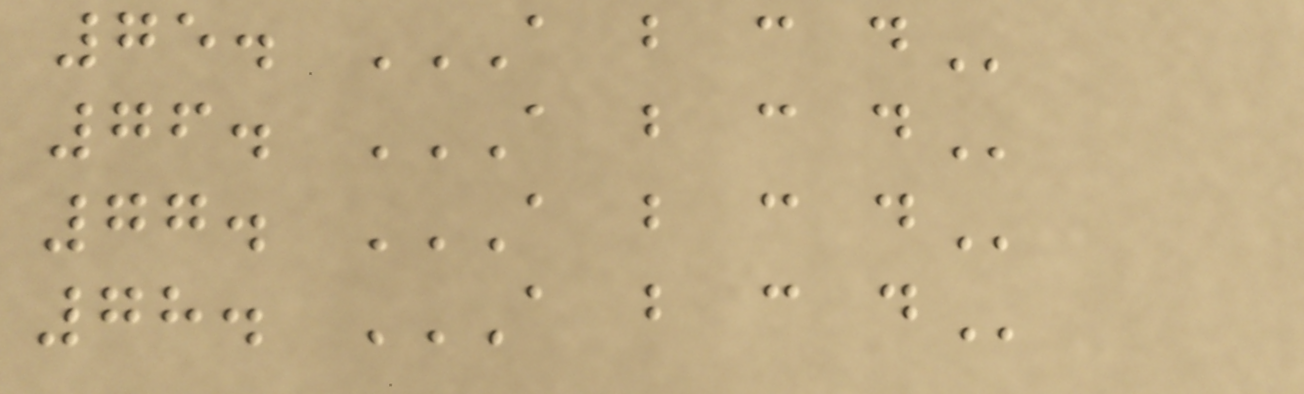75. A B C D
76. A B C D
77. A B C D
78. A B C D
